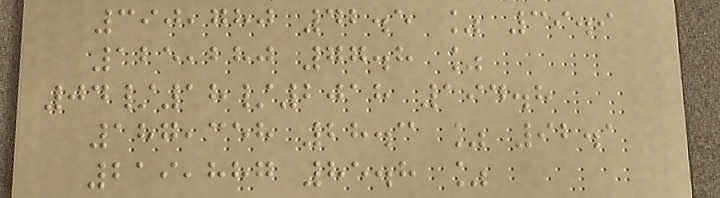390,780 42.5 % 39.9
125,280 77.8 %
04/18/2018 194.8
187,358 28.3 % 92.1
219,887 85.8 %
